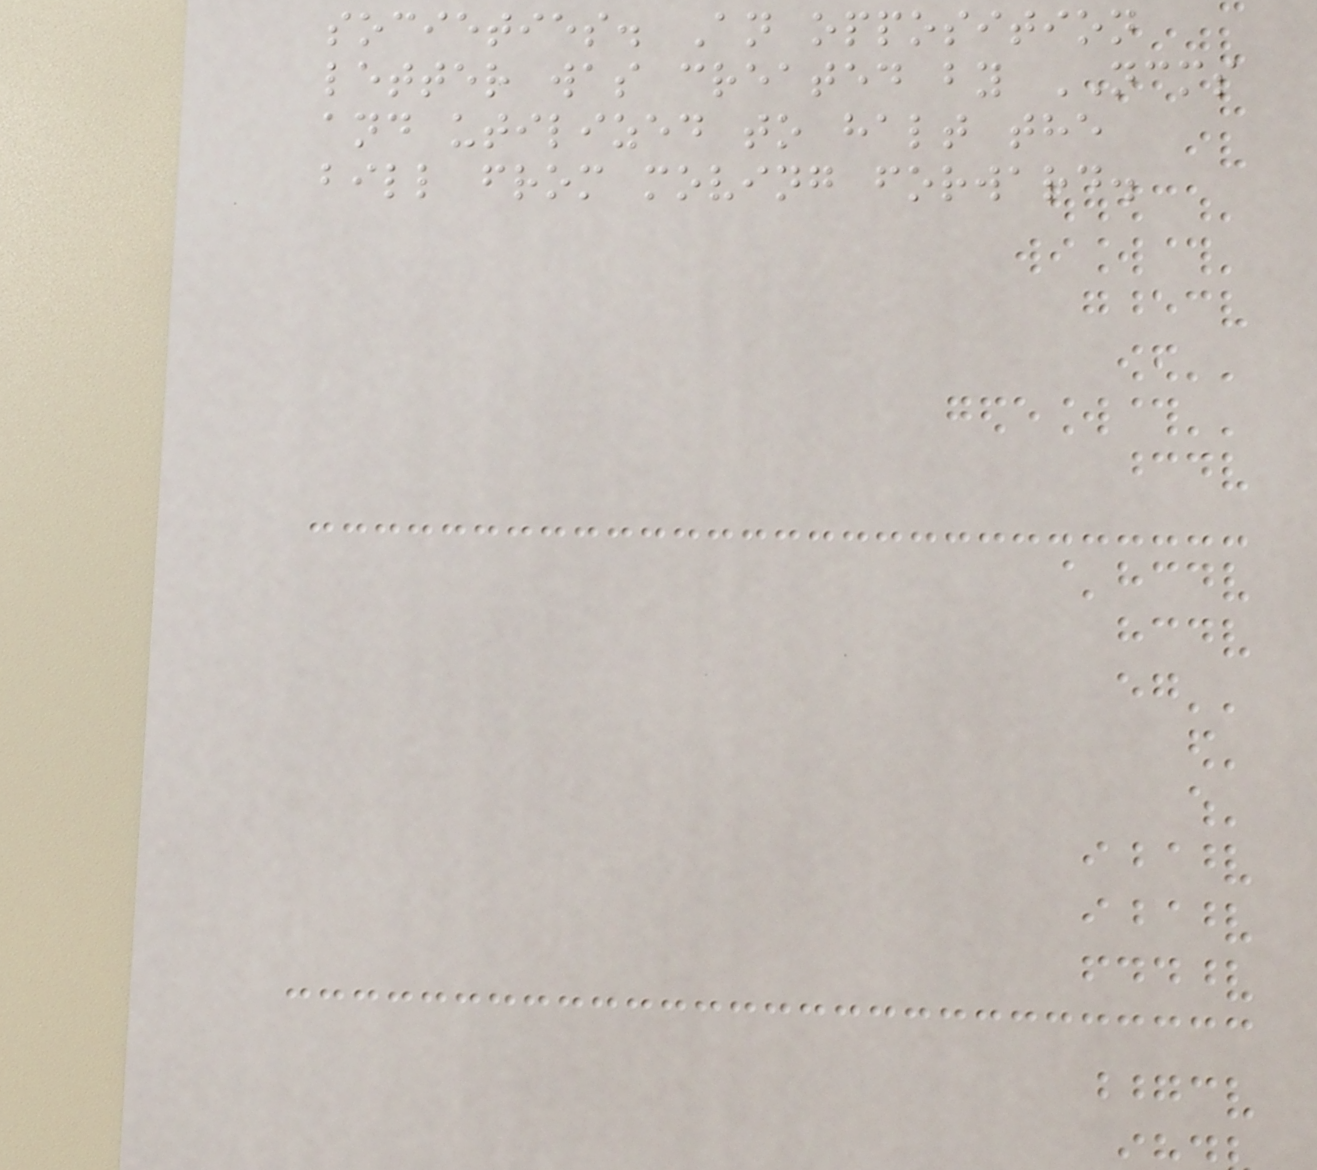societies. An opposition
letter was created by NCMS
and utilized to halt the
bill from moving forward.
